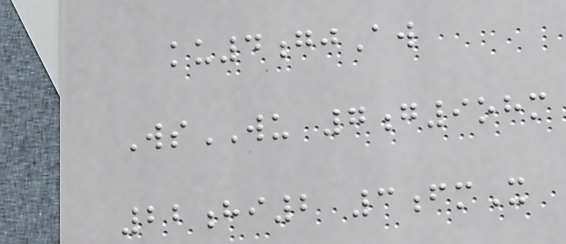ku4gjAw
WsWU 7g9ohm
22hi2 3fmX
